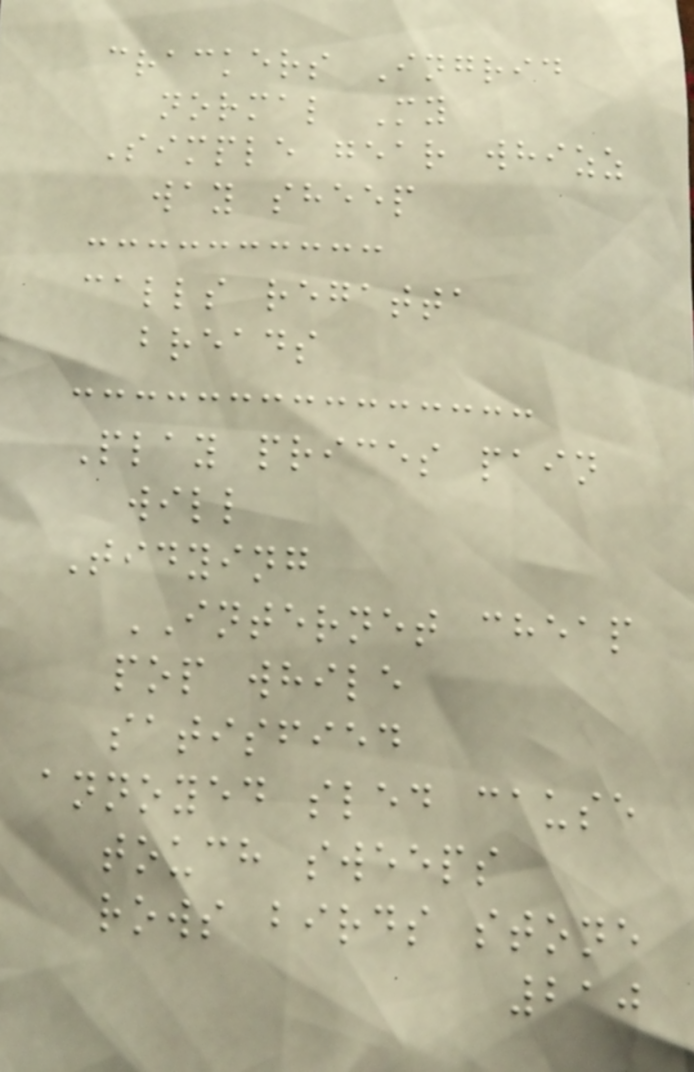crackers Ingrid
normal My
Simple gear whizz
way sheep
calls regatta
breads
Play prices pain
will
Tidying
INTERNET cheap
pop while
satisfied
annoyed sled cause
touch sweeps
rows birds stone
210
